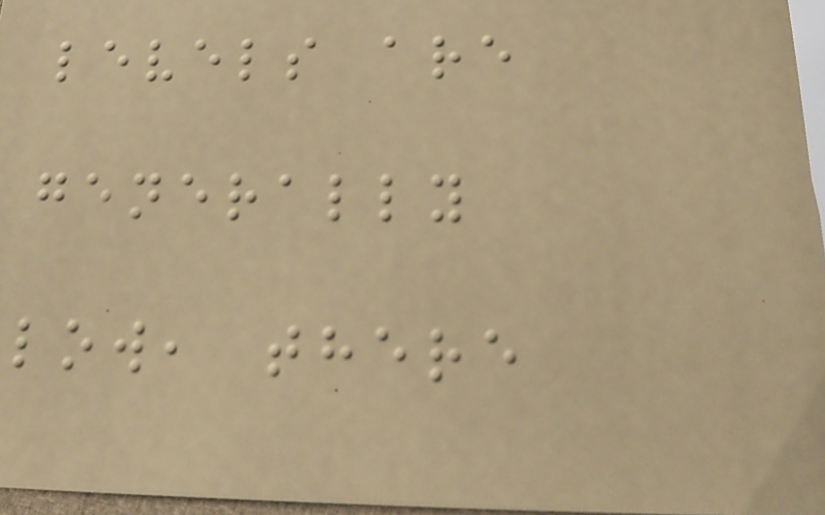levels are
generally
low, there
